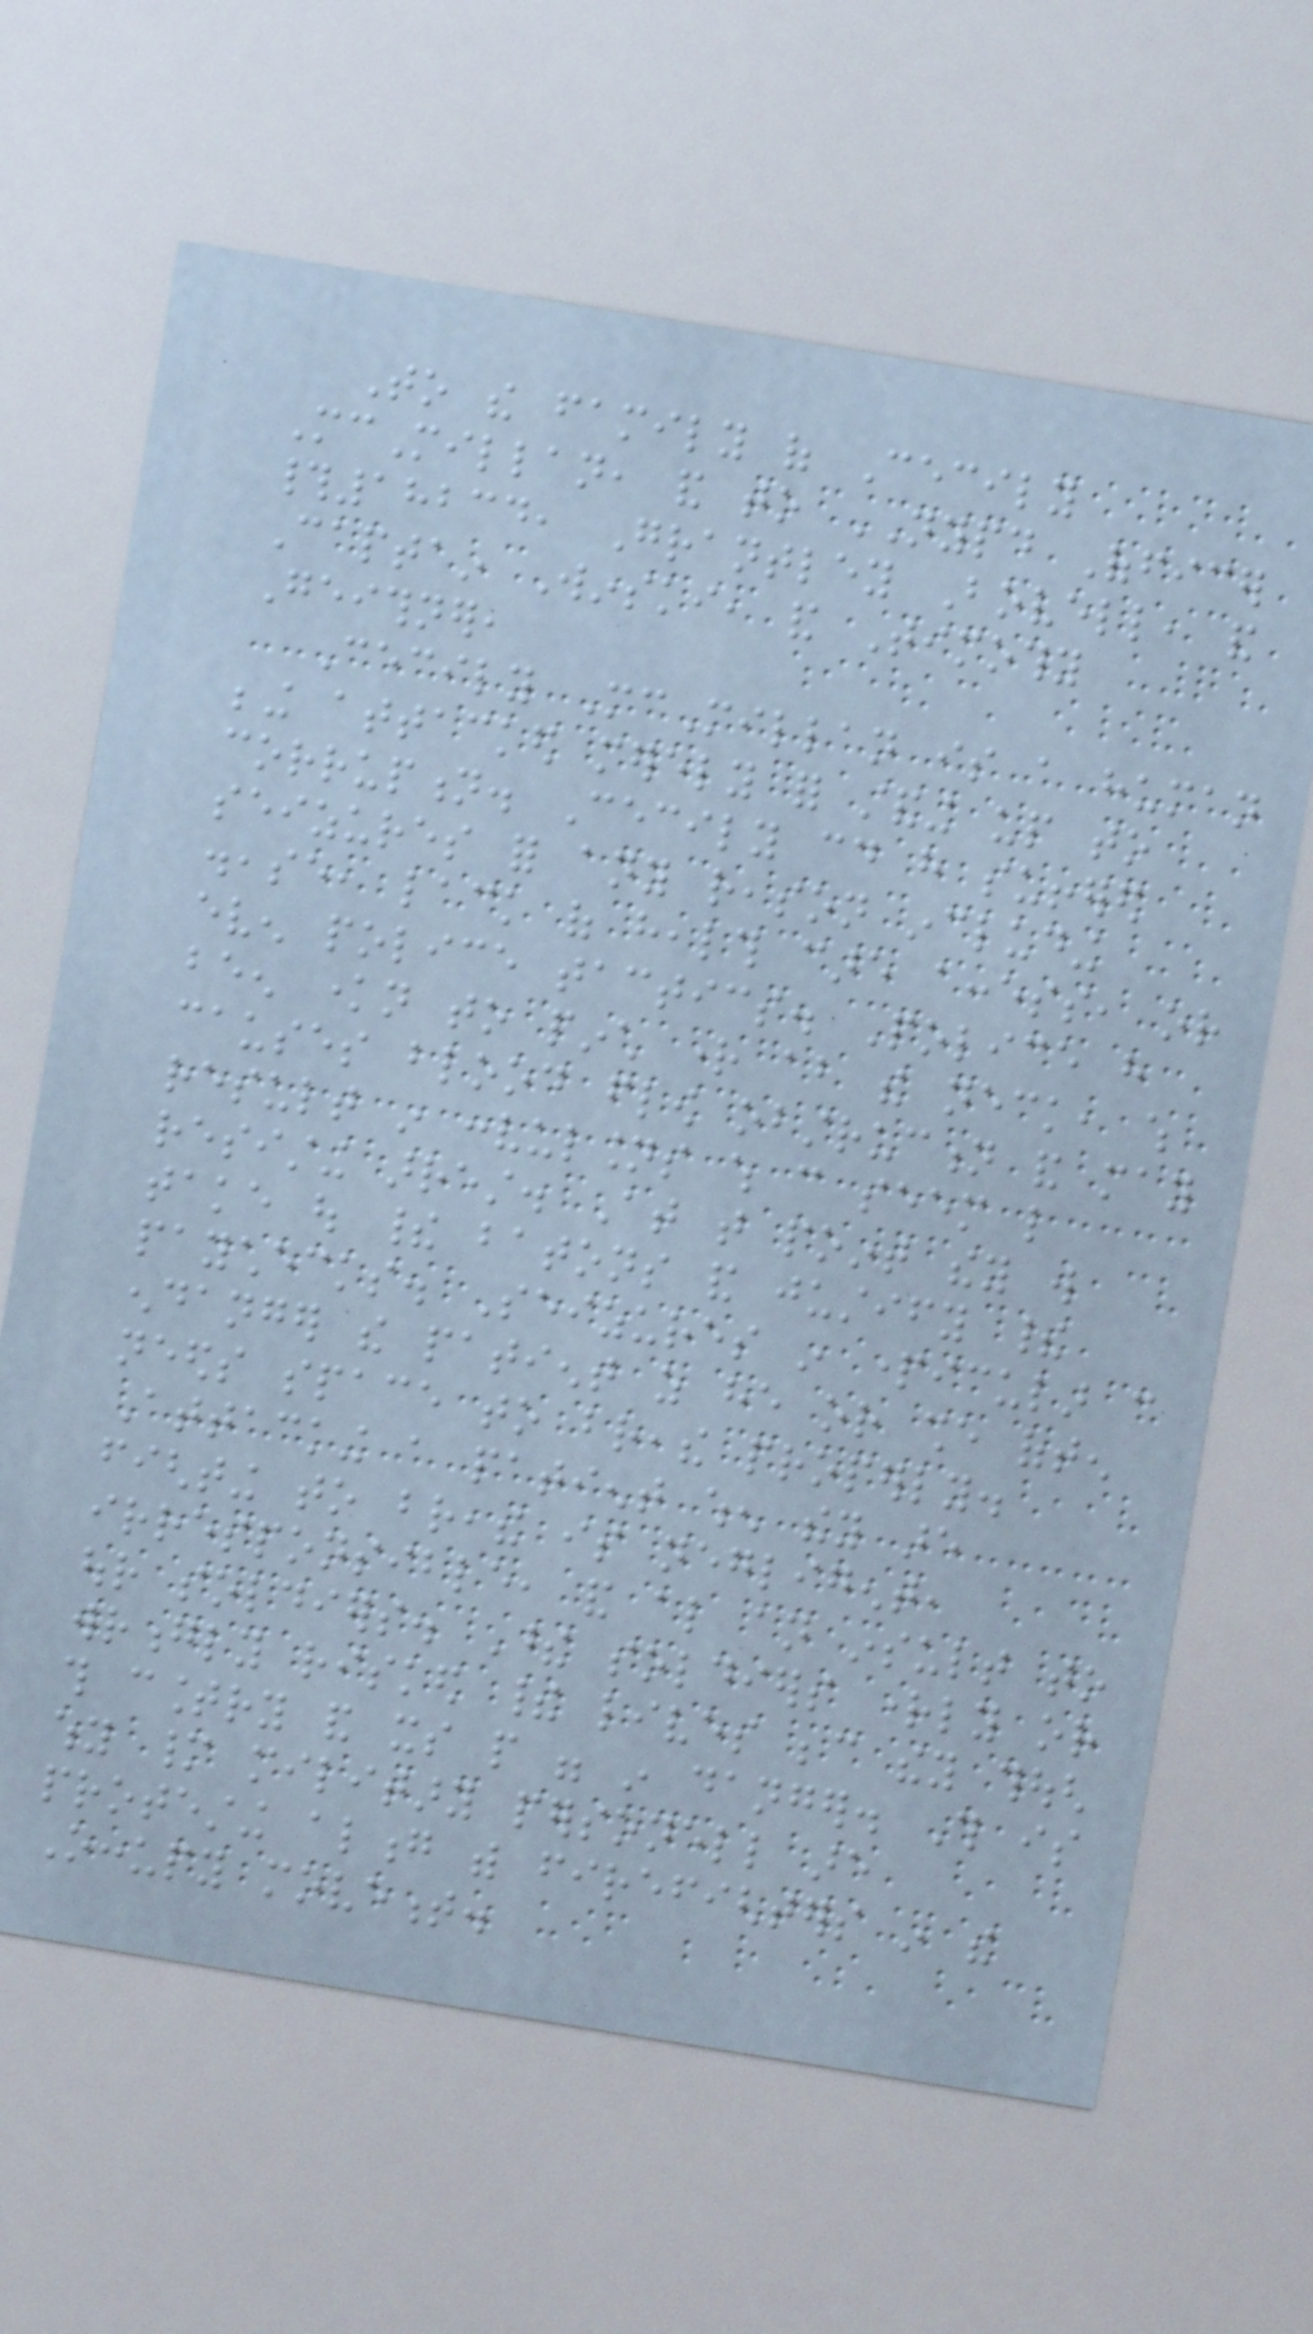To the family of Cecily
McMillan, and to NYPD Officer
#18234, Grantley Bovell, and
Captain Winski, and Timothy
Geithner,
Cecily McMillan is a human
being attacked merely for standing up to
corruption. Cecily could have suffered
seizures for any reason including
disease, lack of health care access, or
even police tactics. Police have
been known to pinch right about the neck, which
causes blood flow obstruction and may
result in convulsions which can seem like
resisting arrest. At that point they will
take out their batons and justify their
paychecks. Seizures in particular can
endanger the patient as he or she often
needs space to breathe properly.
Attacking a patient when they are
fighting to breathe is negligent,
irresponsible, and also an insult to
our soldiers. These soldiers rightly or
wrongly risked their lives because they though
this country and its people were in danger. This is
why many military personell are
protesting along with firefighters in the
Occupy movement.
